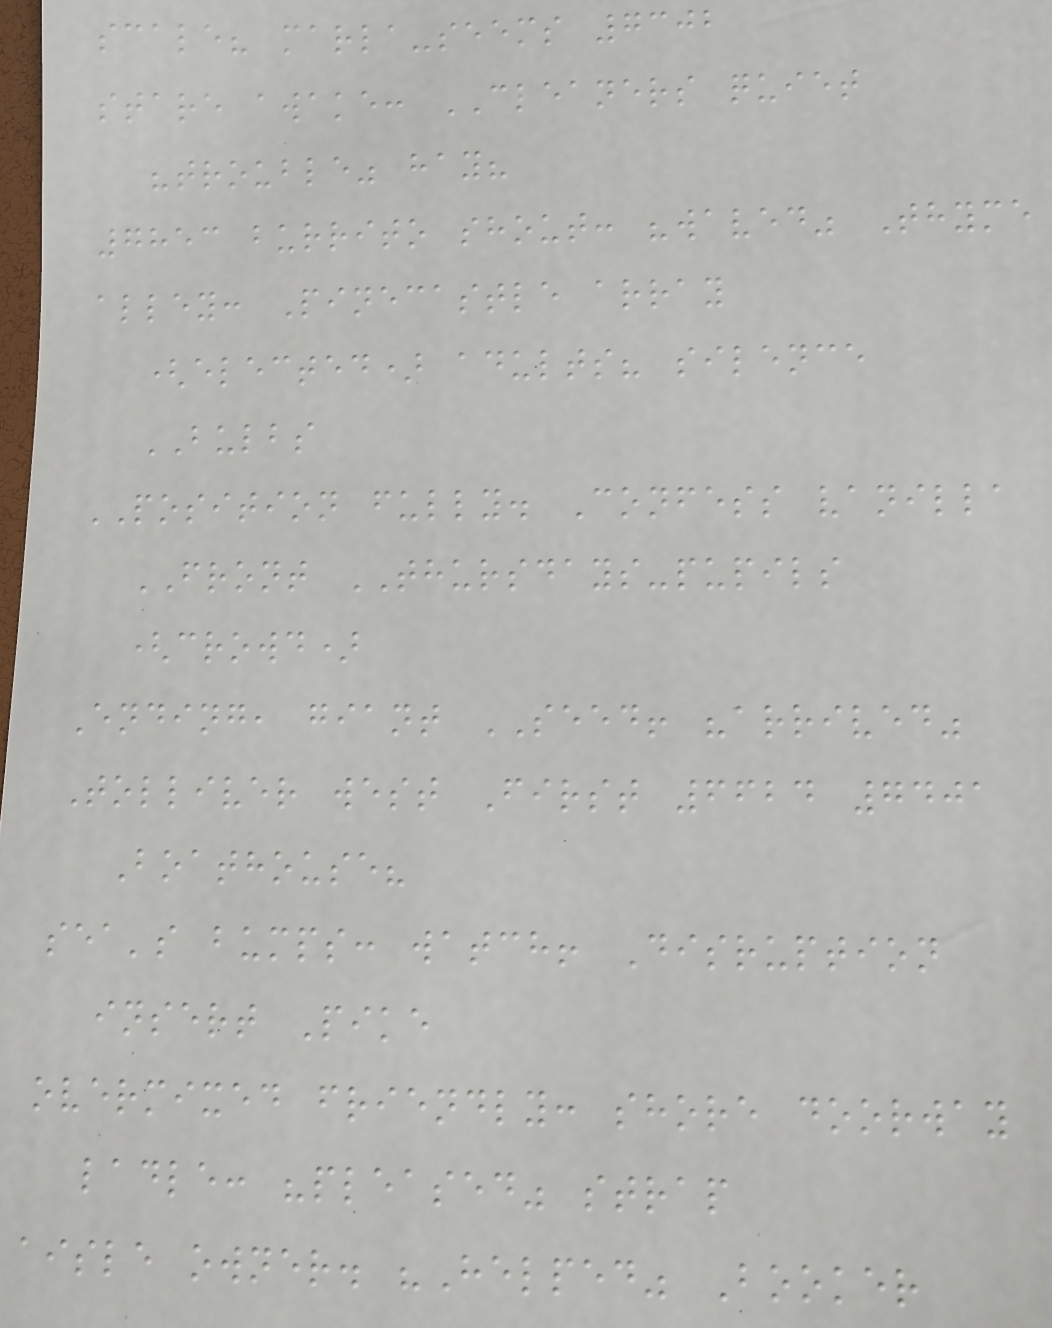scale? marla-seems 7302
stare awake: CLEANERS quiet
"trouble" hay?
7853 burrito shout: "waved" Thyme
alley: Pinecastle array
(elected) adults? silence
BULBS
POSITION fully. Confess vanilla
FRONT THURSDAYS-pupils
(crowd)
Ending, giant SEED! "arrived"
Tolliver west First 6624 7401
Boathouse?
sea's bumps: watch! Disruption
insert Pike
overmixed friendly: shore doorway
ladle: "pleased" strap
aisle owner. "Helped" Booker
